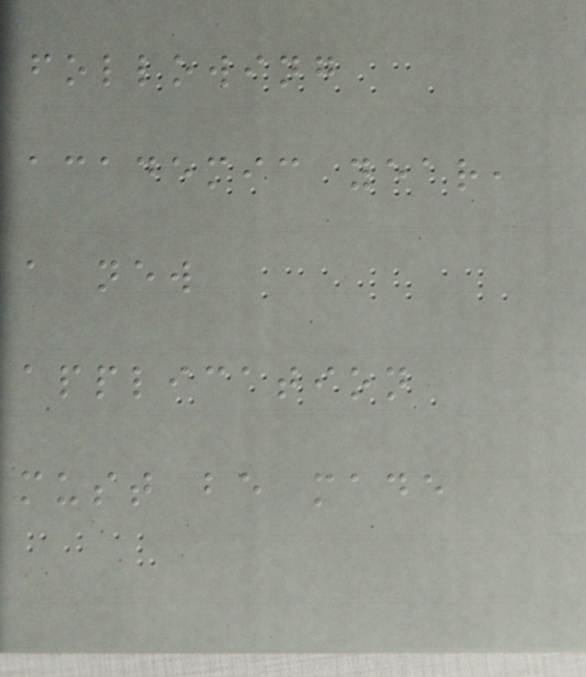following
academic year,
a new
application
must be made
